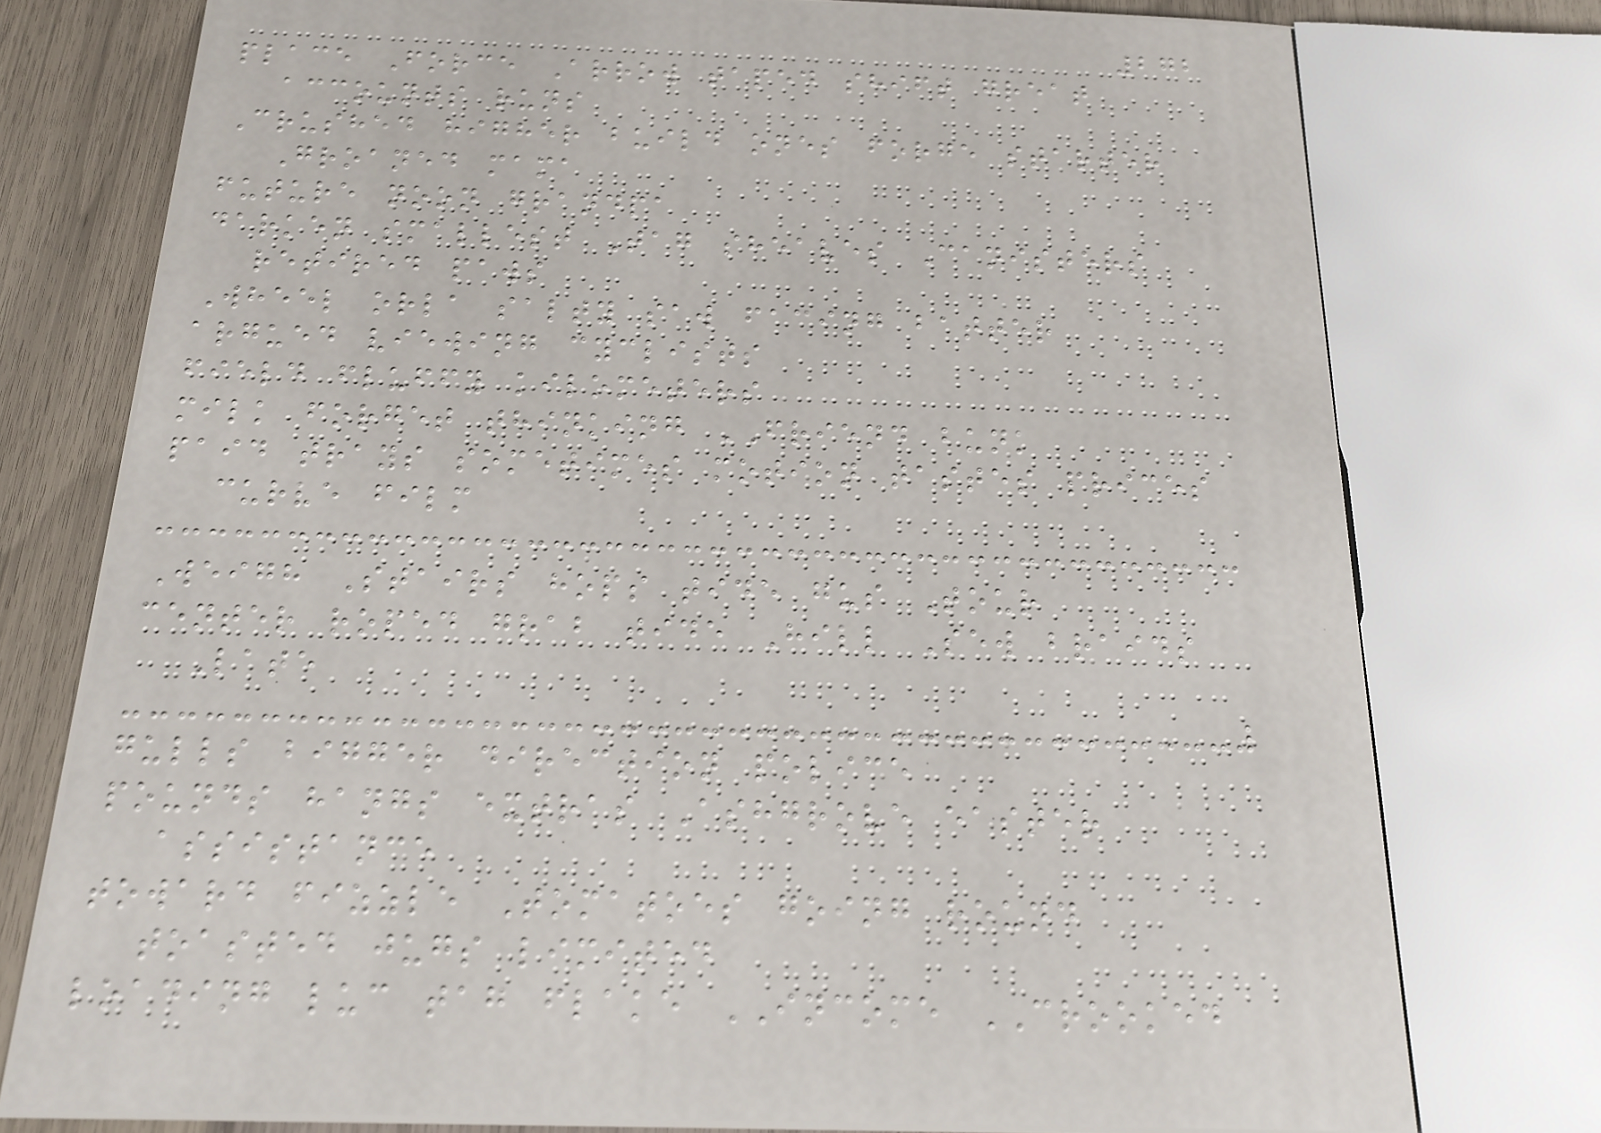272
place Force Arrow taped shift great
accounts runs
Crushed higher build ones forge starter
Groaned mama
future noon grandpa
darken smallest Tag sheaves Canisters
retired paws
Wheel orla salty saw facing batter
argued viewing cyclists
field fluffy kilometers
milk forget thinking FRIEND bunk
paid trays sometimes motion tastes prices
curve film
Weigh Stairs hops tide gus Tour
center roped grab tide Hill Sew braids
Late
gulls bigger direction police
pounds hangs extras Ashgrove easter
assistance
toward fizzle Tomatoes going round
toasted jugs limited
loading luc tag flake INCOME CROOKED
